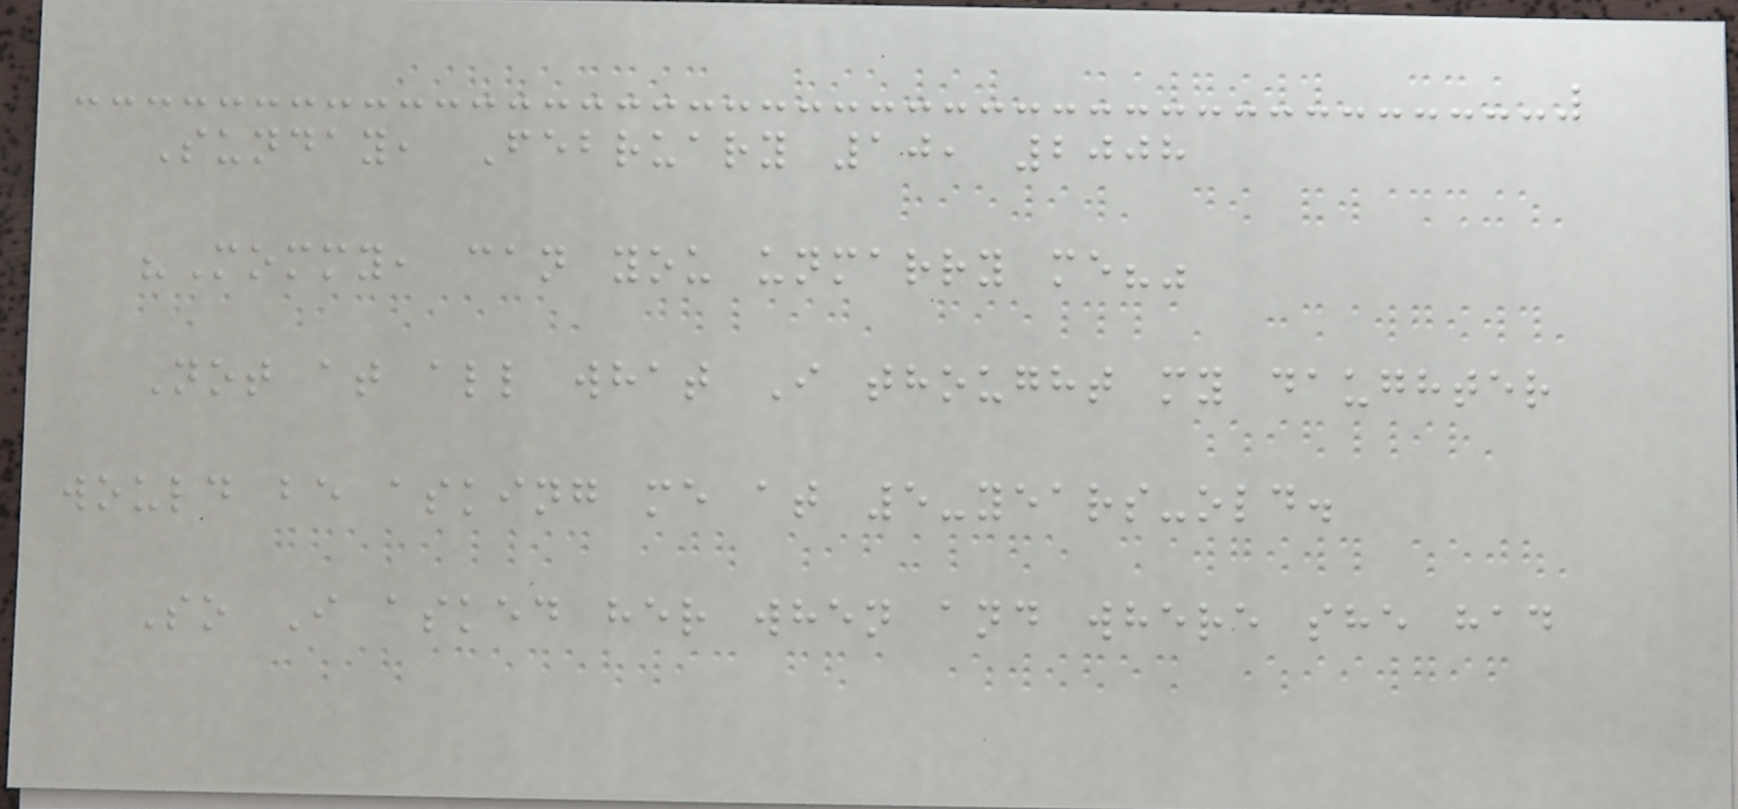Sunday, February 10, 2008
"Mommy, can you unmarry me?"
Not at all what I thought my daughter
would be asking me at 5-years-old.
So I asked her when and where she had
